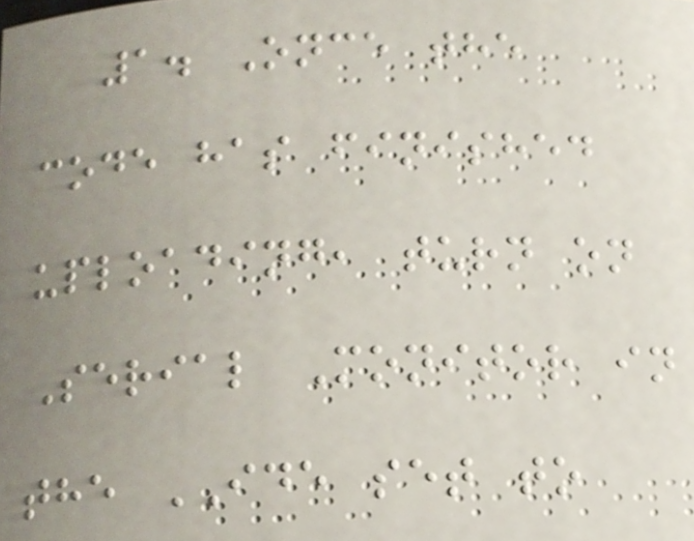1. Once the
code has finished
uploading, turn on
Serial Monitor in
the IDE set to
